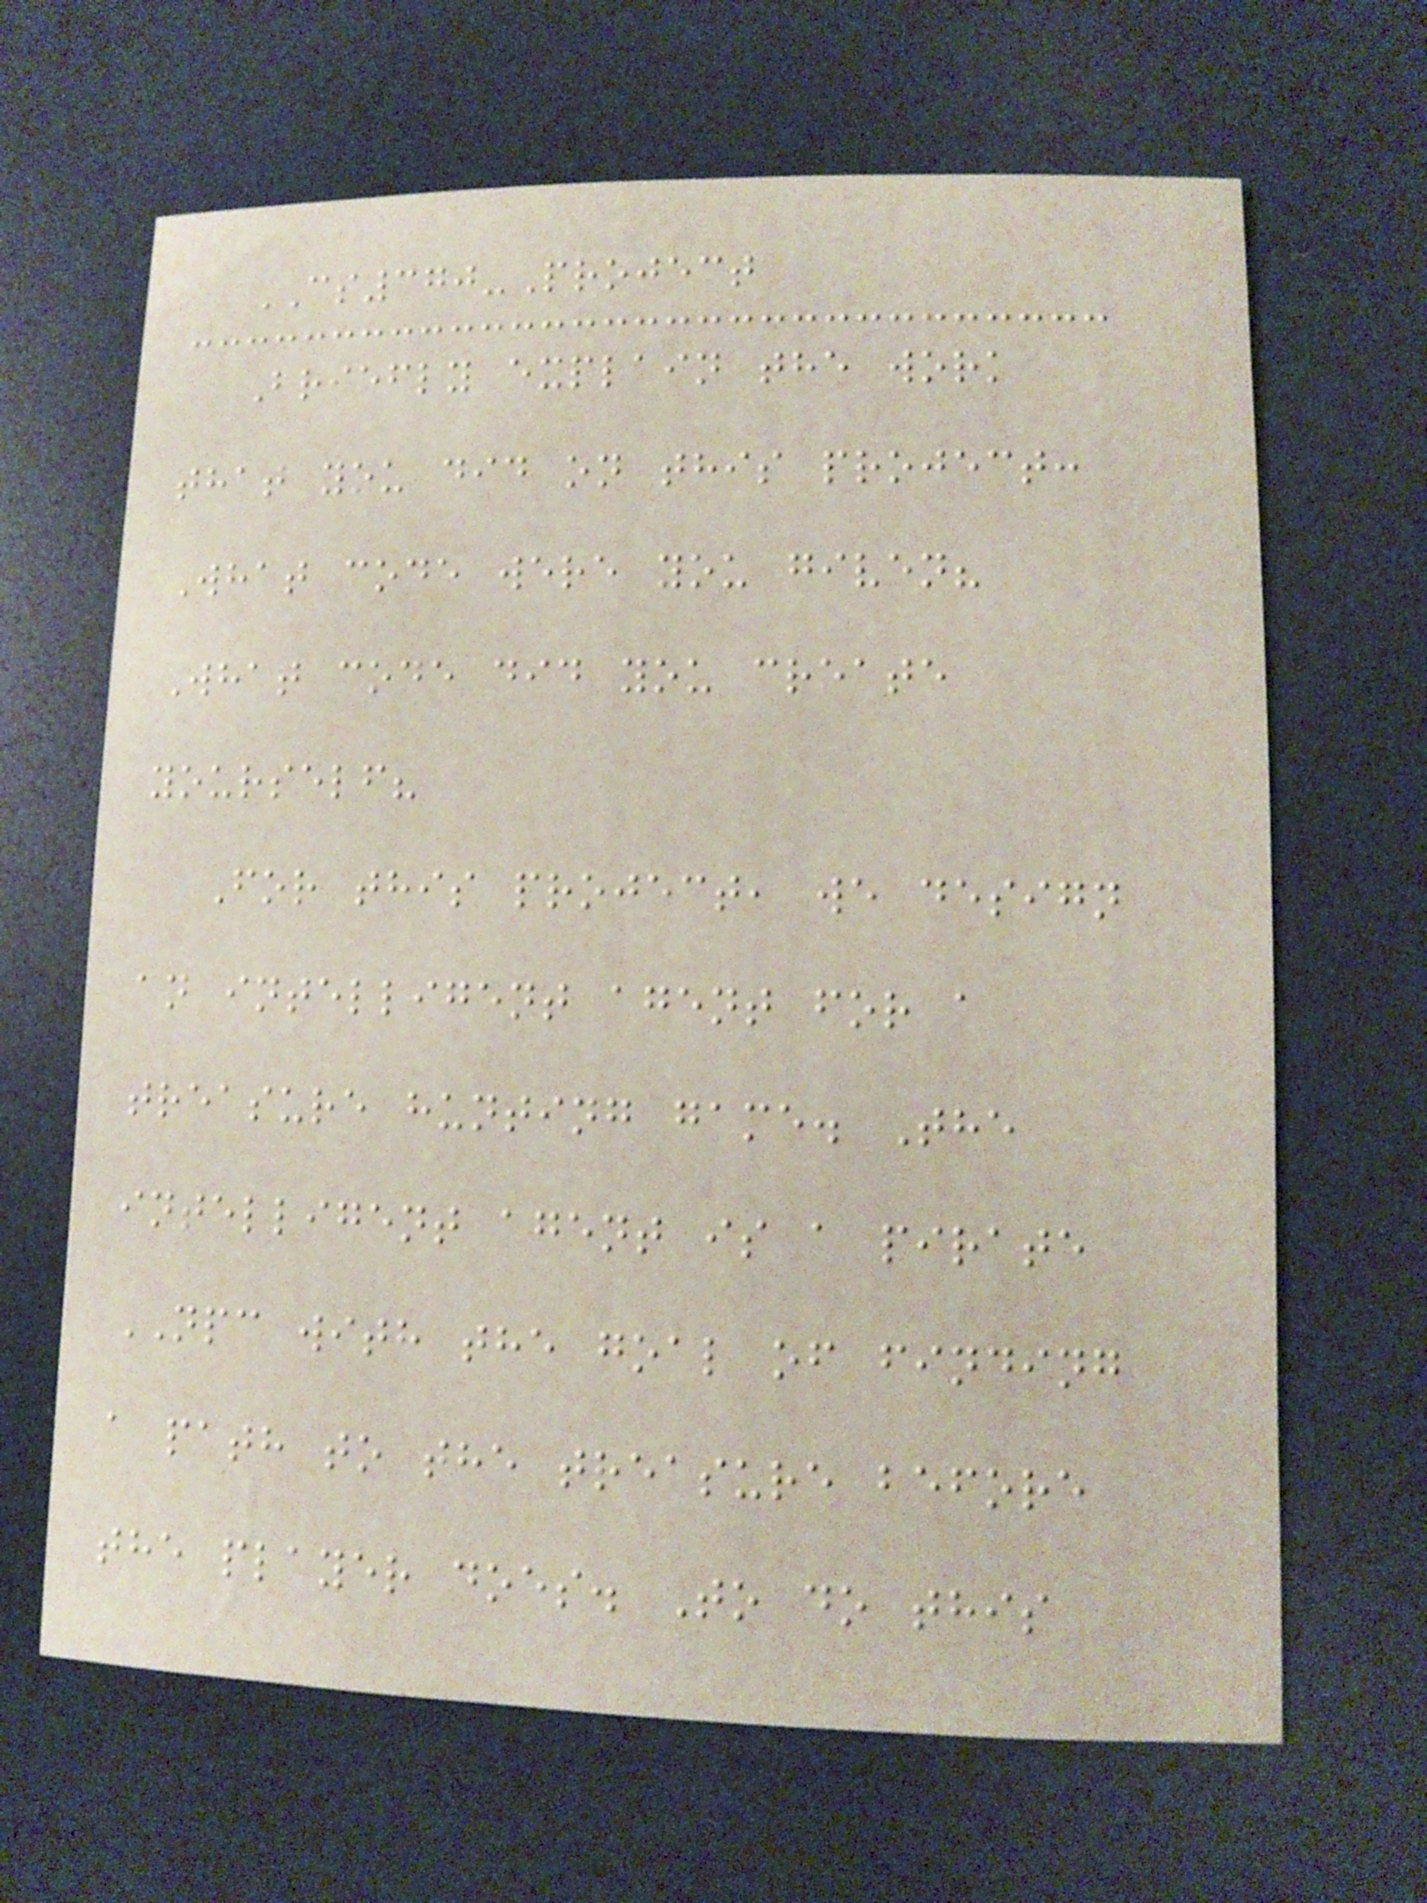CS370-Project
Briefly explain the work
that you did on this project:
What code were you given?
What code did you create
yourself?
For this project, we design
an intelligent agent for a
treasure hunting game. The
intelligent agent is a pirate
NPC with the goal of finding
a path to the treasure before
the player does. To do this
